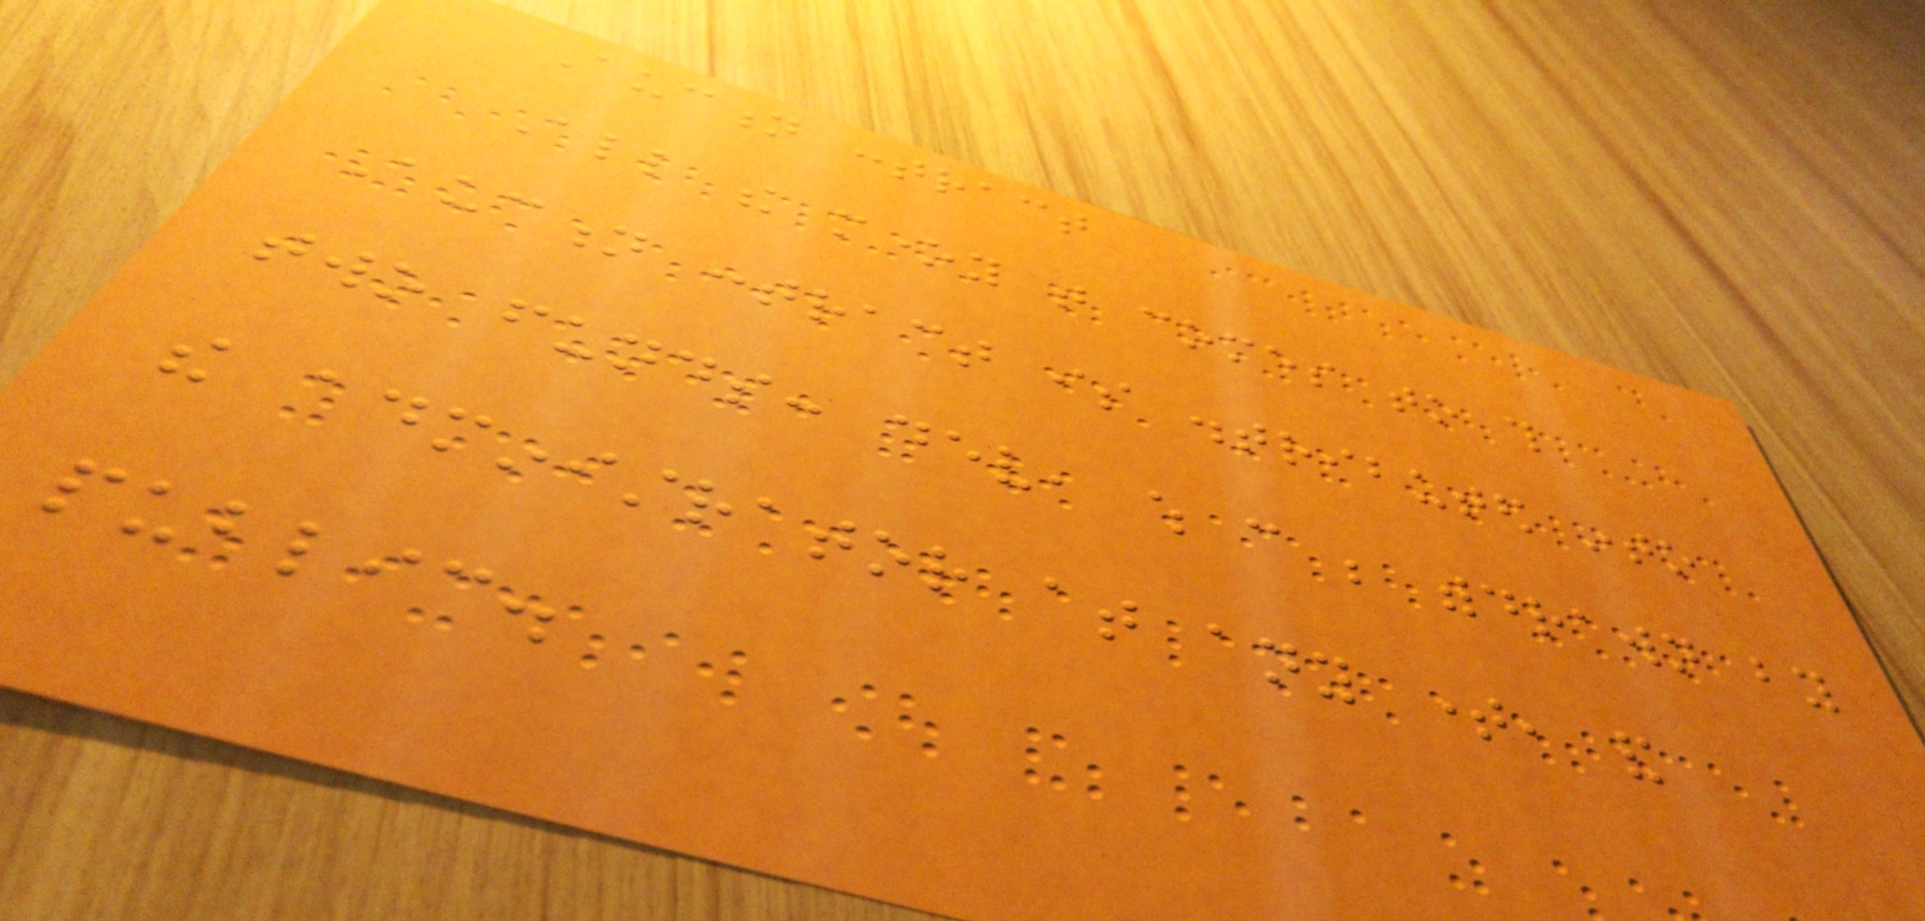Auction contract
All the money that comes to this
Auction contract is distributed into
two funds: dev, which can be withdrawn by
the administrator at any time, and
public.
